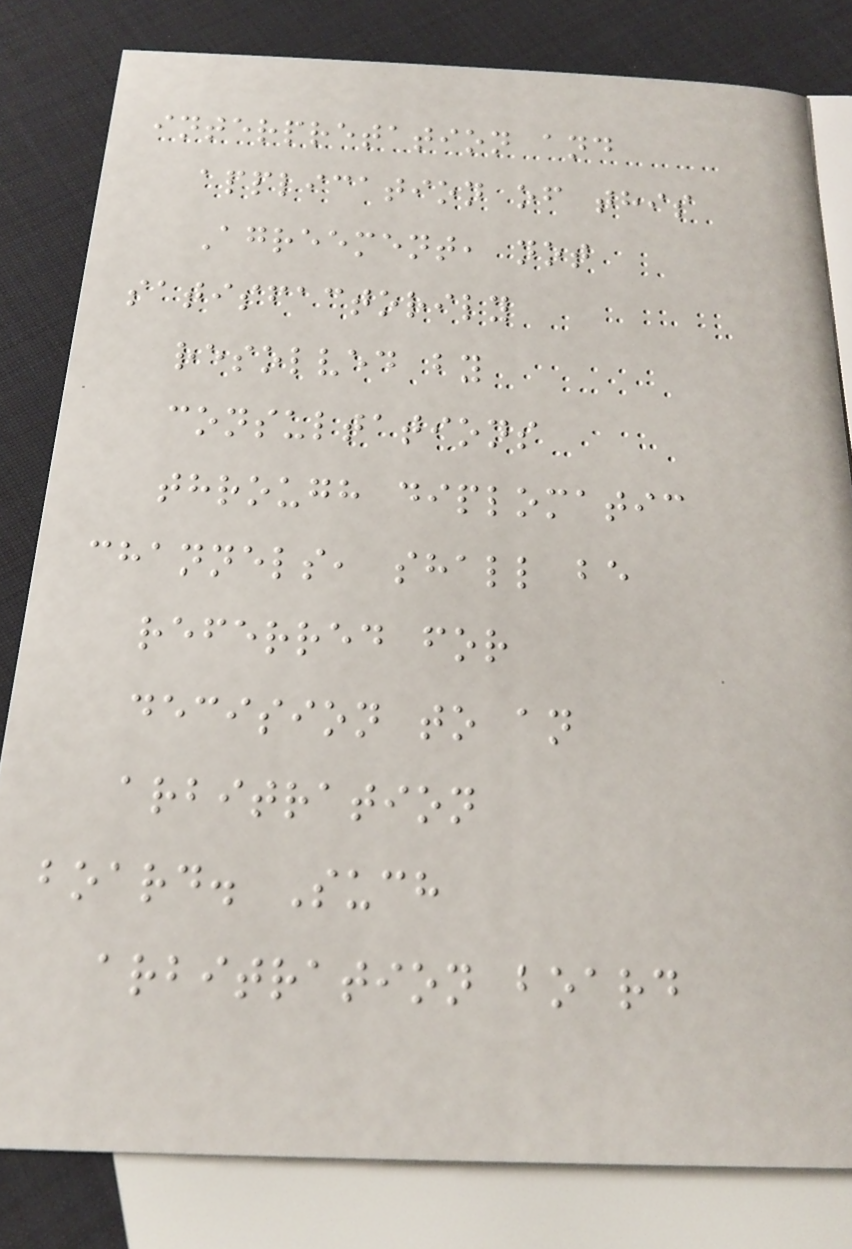interpretation and
application of this
Agreement, not
satisfactorily
resolved by
consultations
through diplomatic
channels, shall be
referred for
decision to an
arbitration
board. Such
arbitration board
